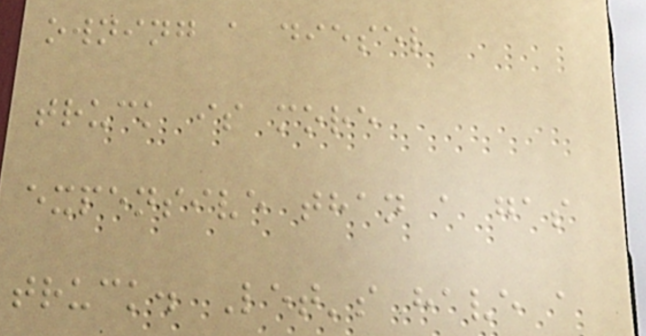owning a diesel
truck is more
expensive than a gas
truck. Let's have a
